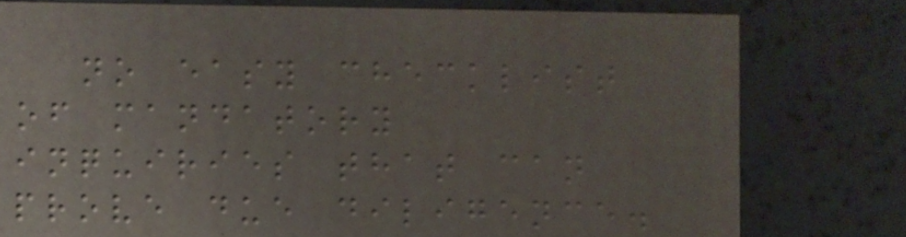no easy checklist
of mandatory
inquiries that can
prove due diligence.
